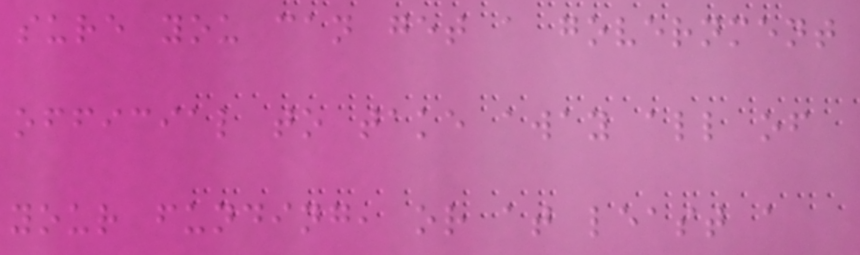sure you can get a government
official to take away all of
your funding, or at least a
